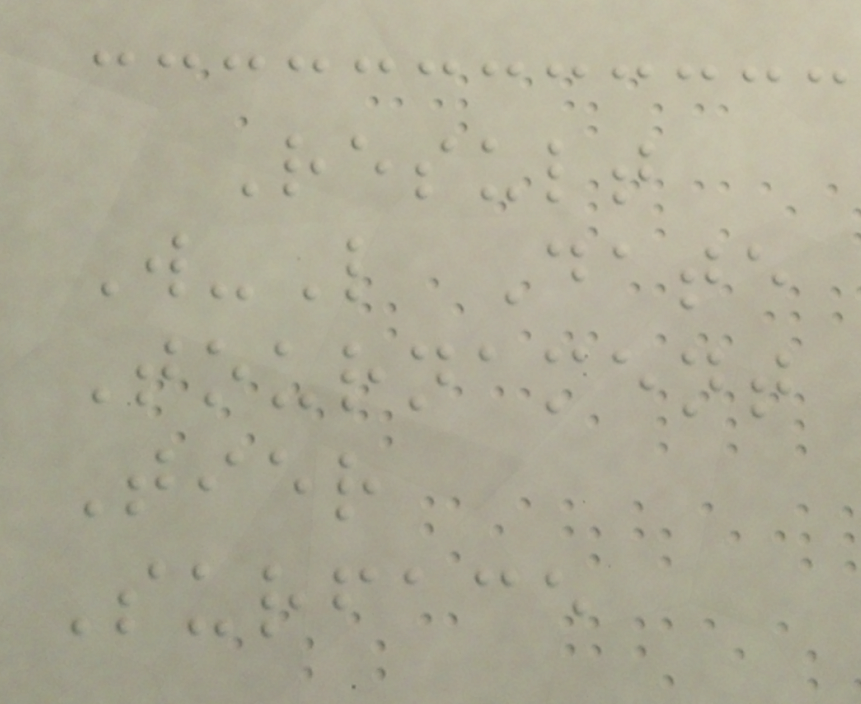Result
W-L Date
Tournament
Tier
Surface
